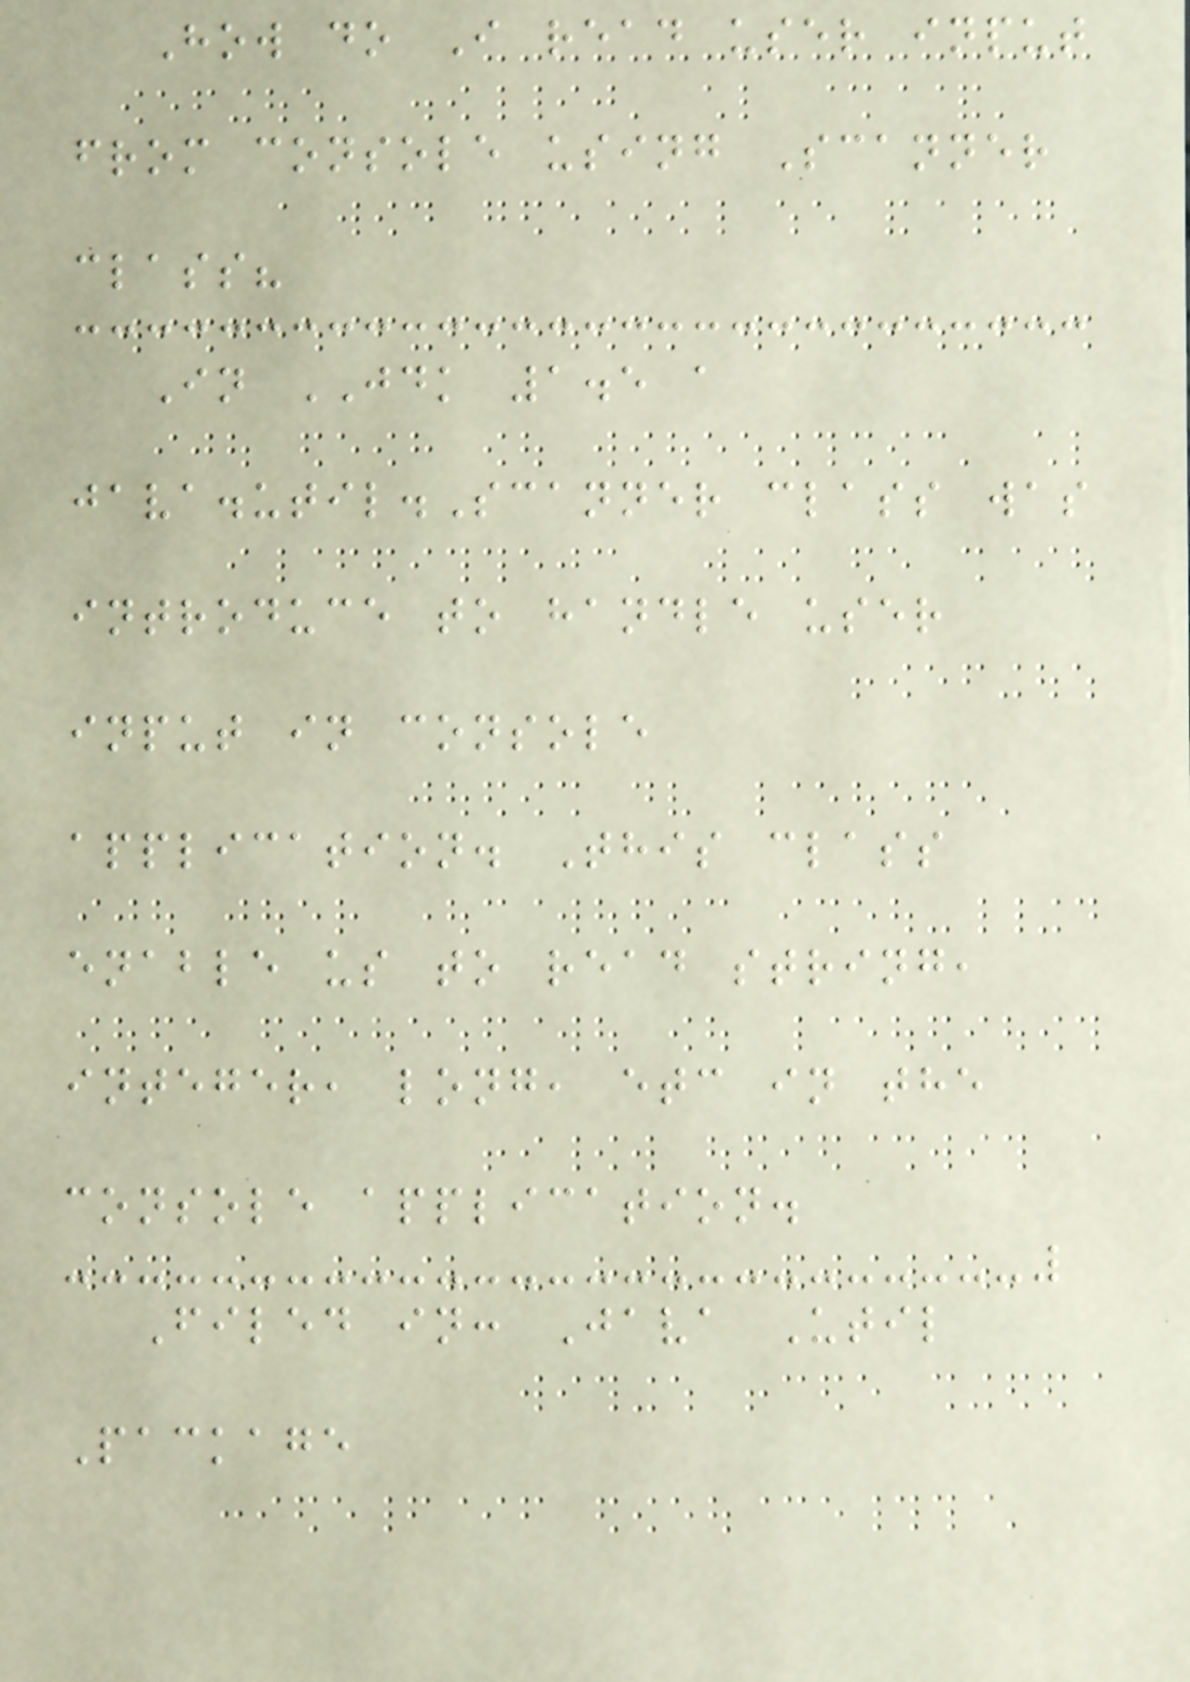How do I read user input
from console using Scanner
class?
In JDK 1.5 a
java.util.Scanner class was
introduce to handle user
input in console
application. This class
enable us to read string,
integer, long, etc in the
console application.
Filed in: Java Util
Package
